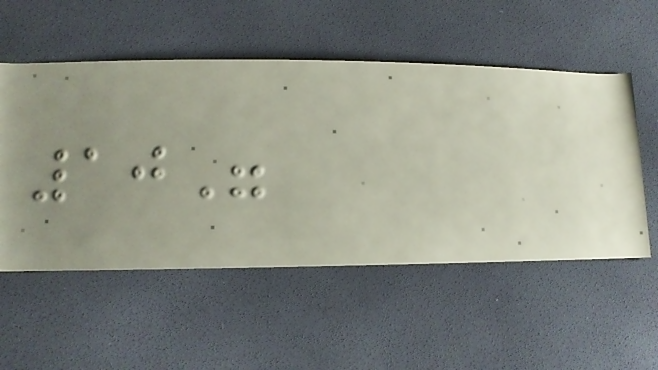10"
